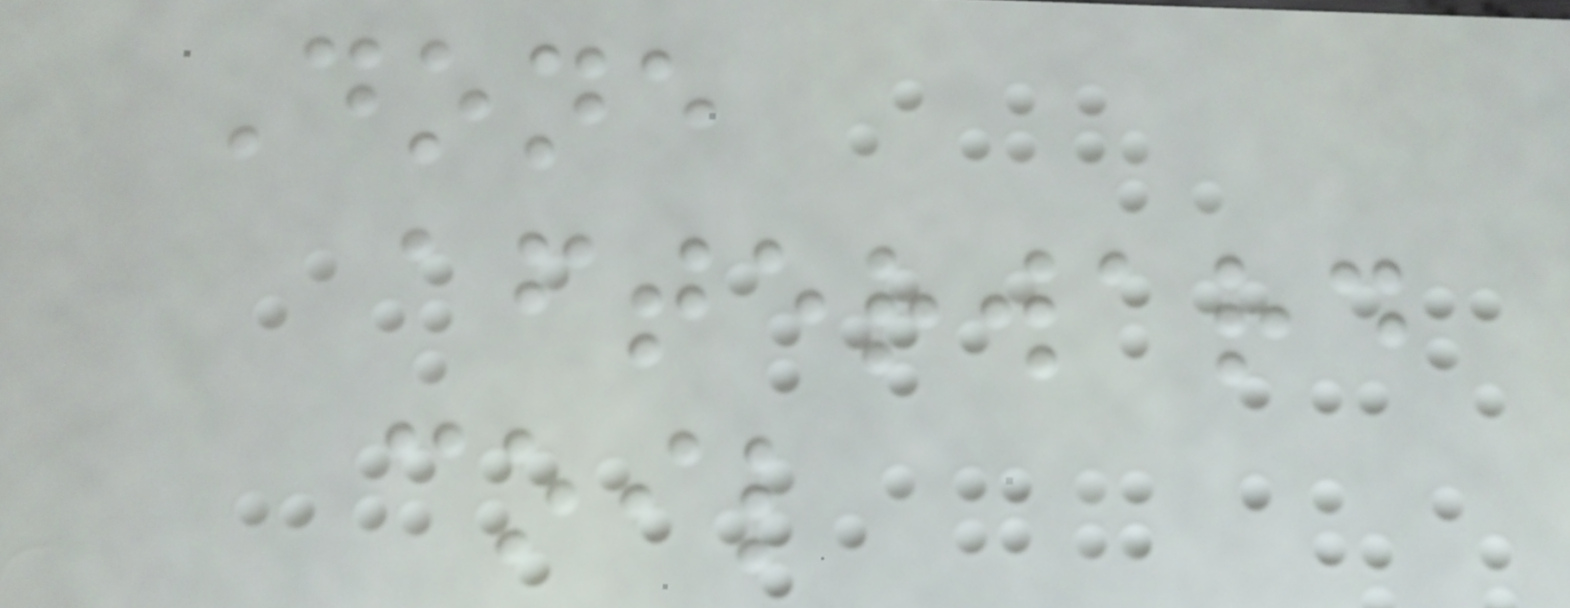Done
afterward
coil
